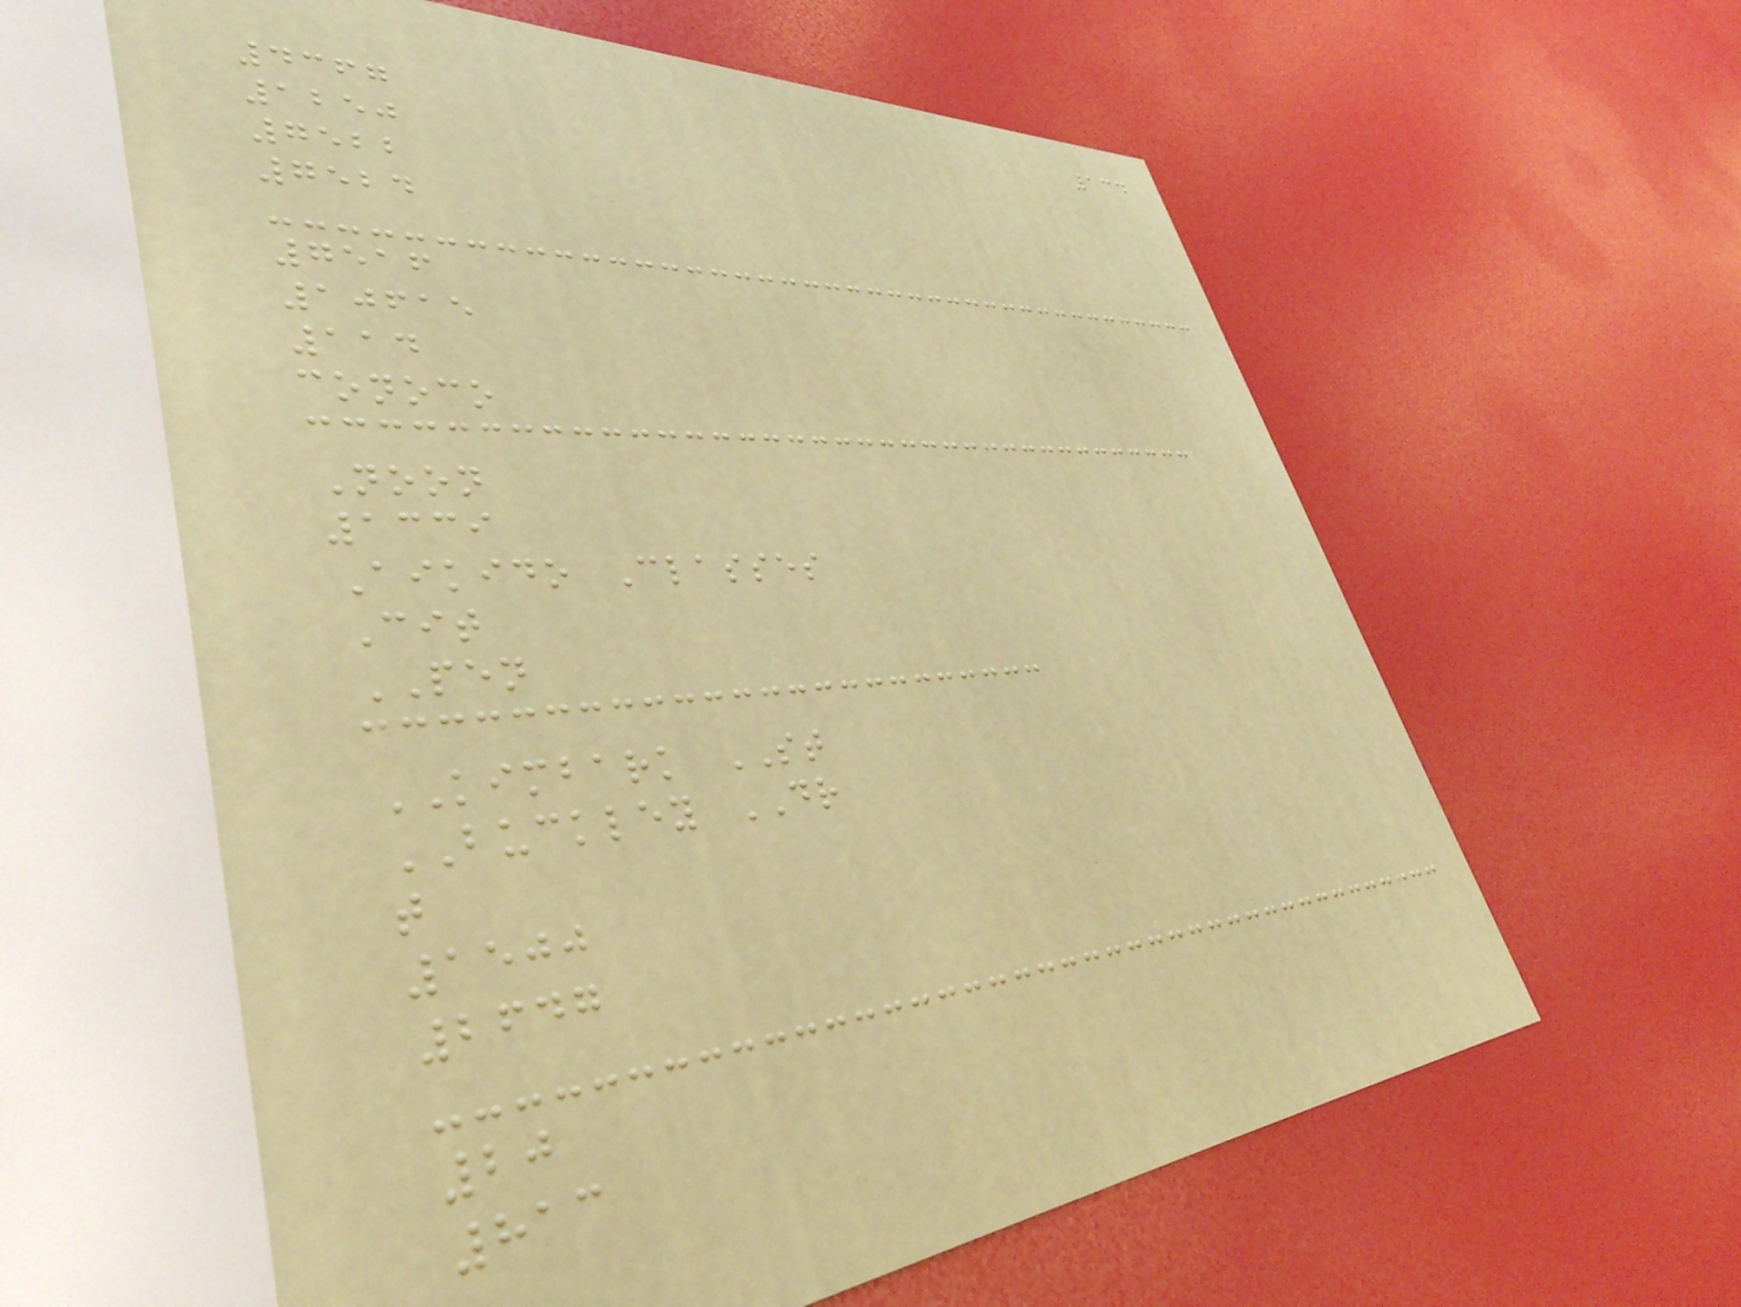134
4367
1250
7522
7524
7516
10615
114
conoco
Noon
1339
Aikido Classes
Cit
PEN
KIMBARK ST
BUCKLEY DR
t
1500
2647
20
813
